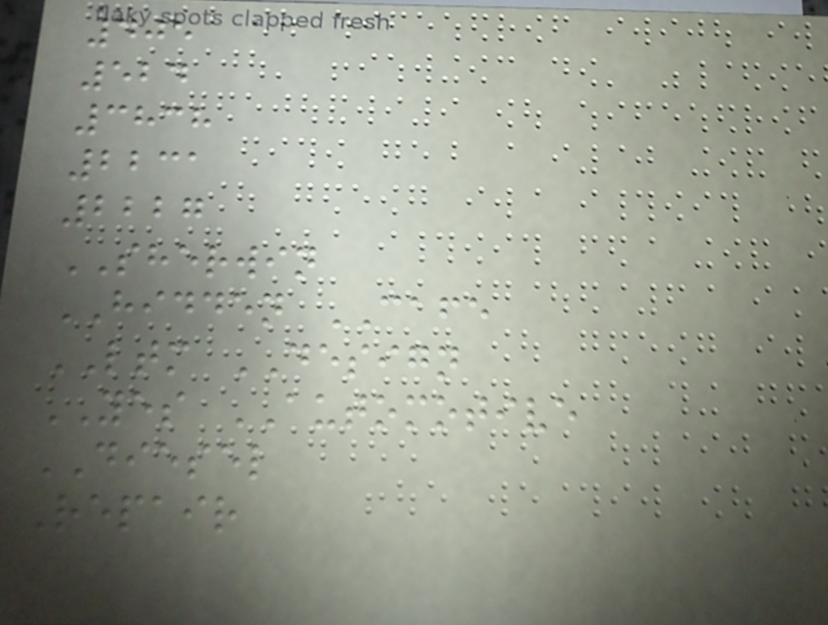405
524
3838
2231
2227
SHERWIN
HIDDEN CAFE
LTM DESIGN
YES AUTOMOTIVE
DIESEL
Repair
